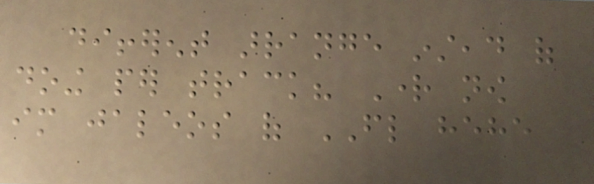different arrange instead of
doing per track? Right now
im jaleos of FL hehe
